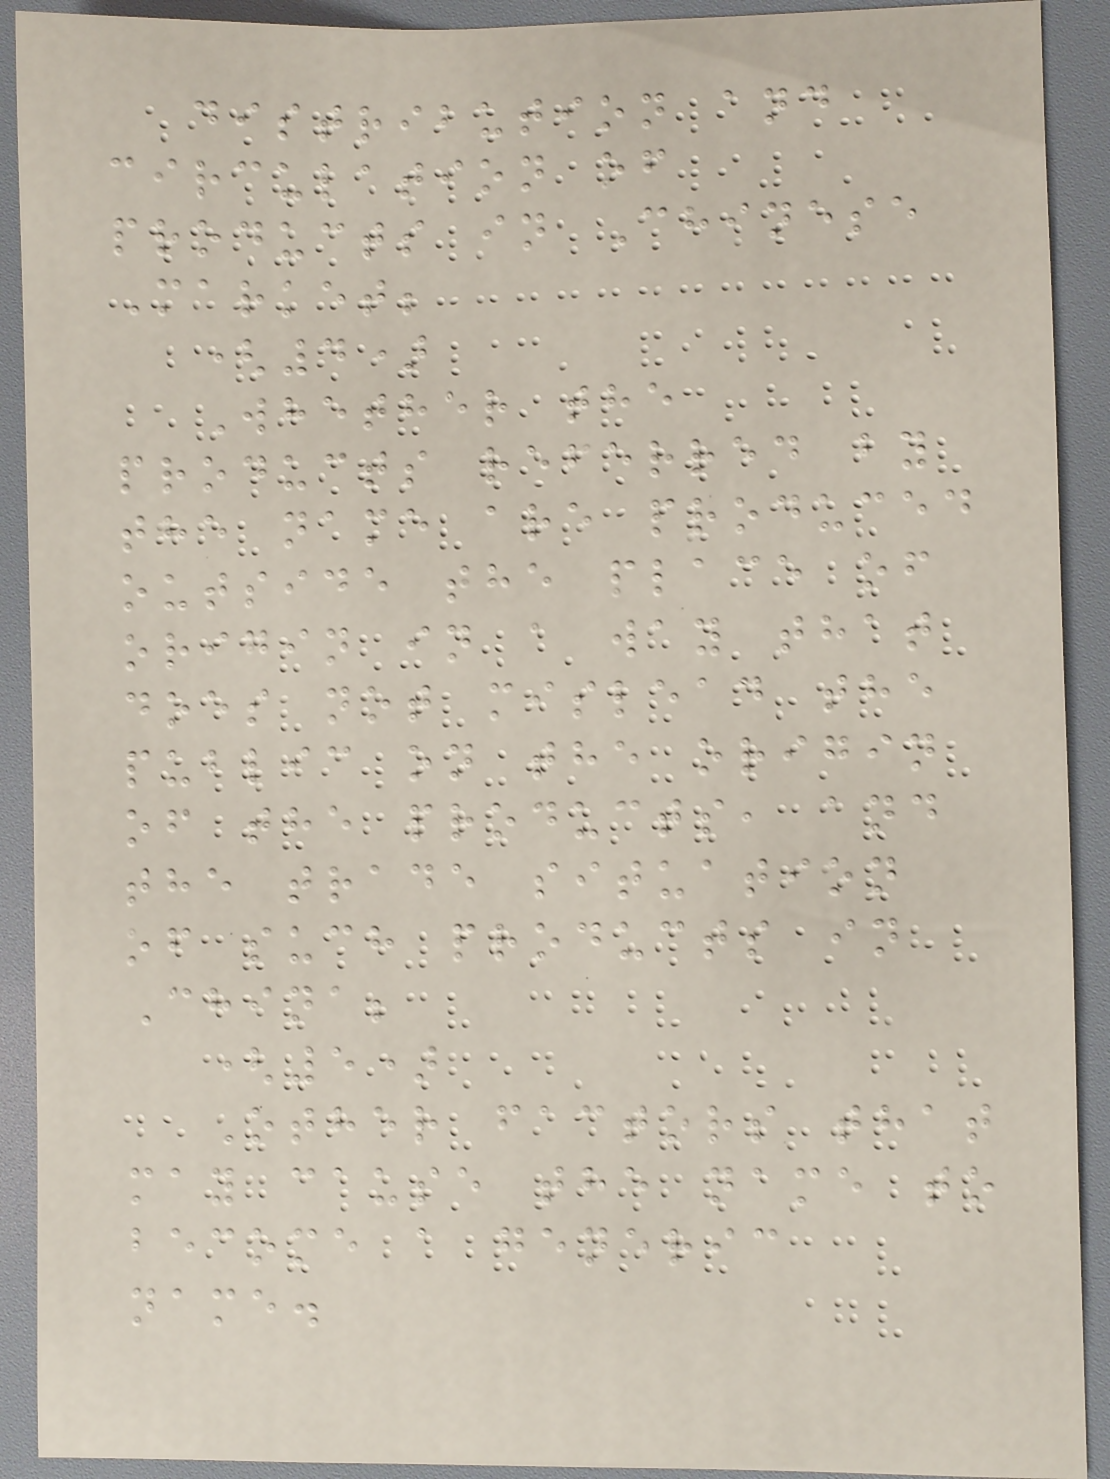distribution and
circulation of
products in Chinese
Market;
(4)
Whether the
products referred by
the name are produced
outside the place of
origin in a way that
does not mislead the
public on the origin
of the products, and
the trade situation
of such products in
China;
(5)
Other factors that
may cause the name to
become a generic
name.
